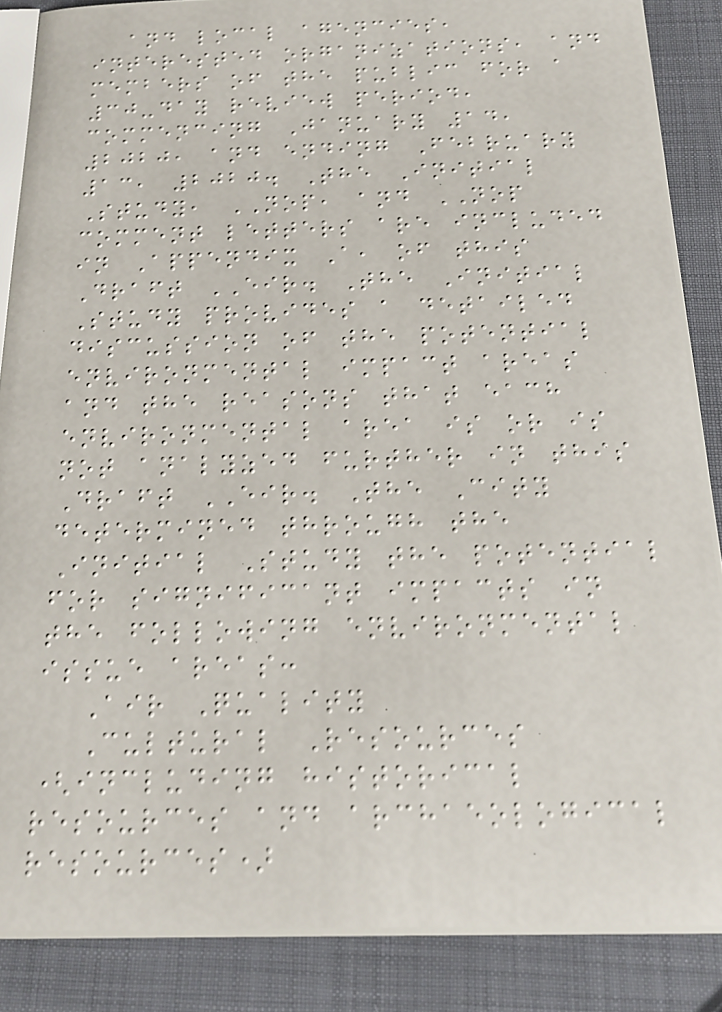and local agencies,
interested organizations, and
members of the public for a
30-day review period,
commencing January 14,
2020, and ending February
13, 2020. The Initial
Study, NOP, and NOP
comment letters are included
in Appendix A, of this
Draft EIR. The Initial
Study provides a detailed
discussion of the potential
environmental impact areas
and the reasons that each
environmental area is or is
not analyzed further in this
Draft EIR. The City
determined through the
Initial Study the potential
for significant impacts in
the following environmental
issue areas:
Air Quality
Cultural Resources
(including historical
resources and archaeological
resources)
